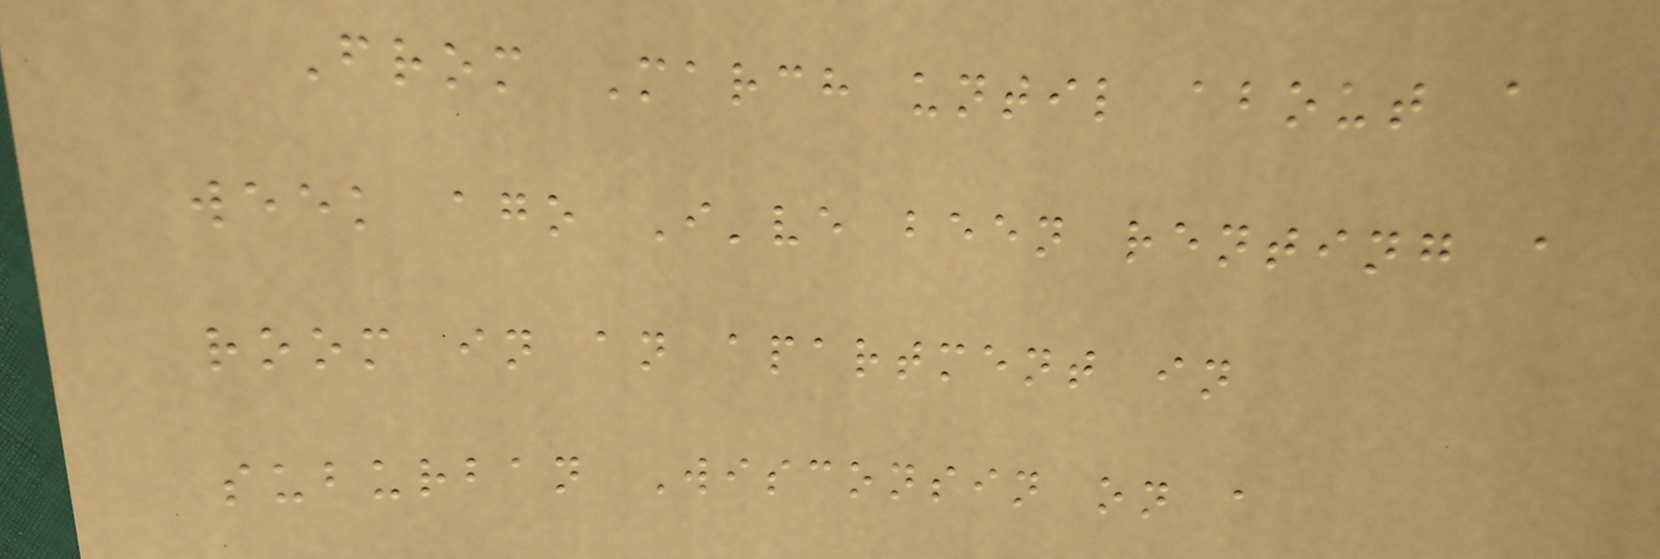From March until about a
week ago I've been renting a
room in an apartment in
suburban Wisconsin on a
